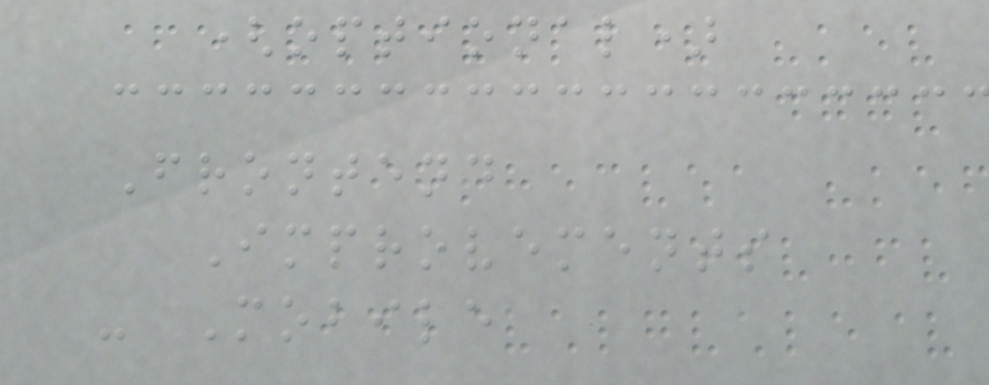(optional)
Frontend
Improvements
- Mobile
